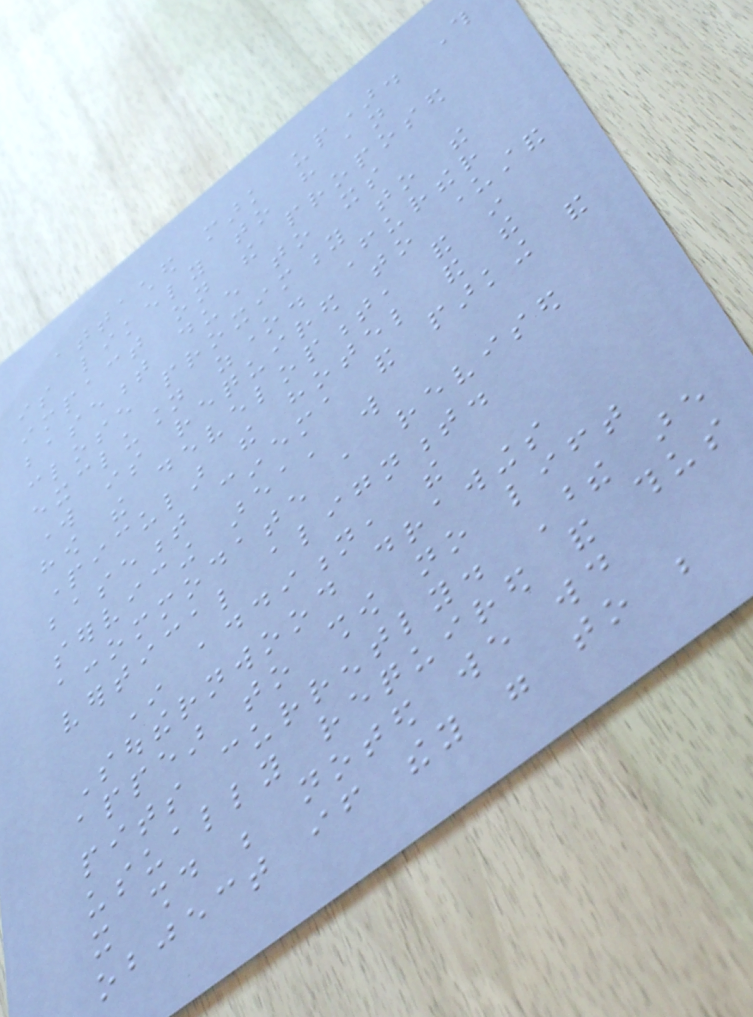attached mark up). This
is likely to have an
impact on the proposed
basement due to its
close proximity to the
exclusion zone. Further
work is required to understand
how the development, and in
particular the hotel and the
basement cinema and parking and
servicing area, will
accommodate a revised
vertical alignment.
In addition, the
Southernwood drawings
appear to show no lift
pits currently. These are
usually required and thus
it should be noted we would
object if they were to be
